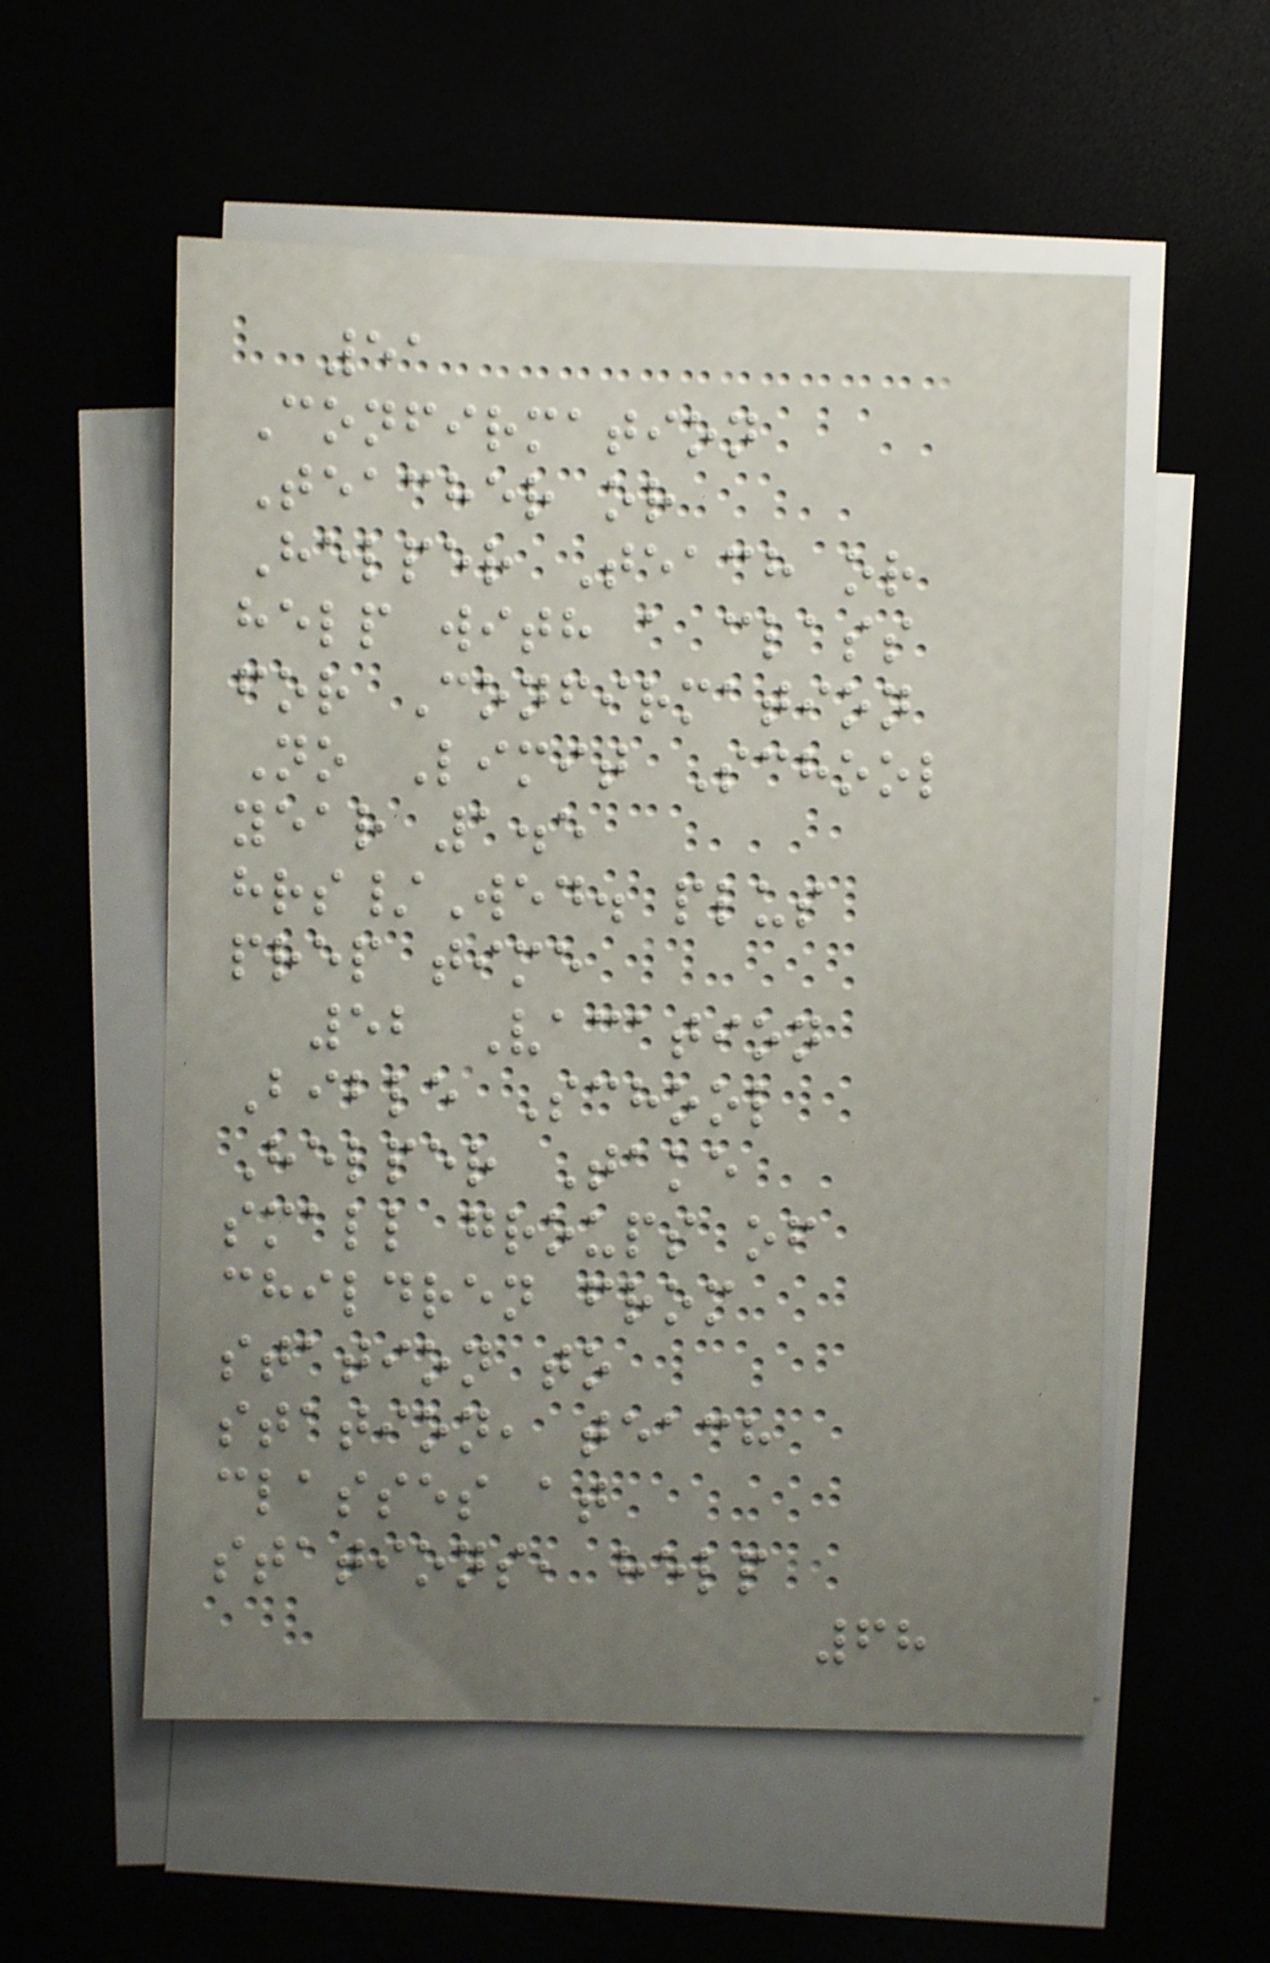51
Confirmation
Teacher or
Helper Teach or
help with a class
for Confirmation
No Limit School
year 1.5
hrs/Wed. plus
prep time
52 Vacation
Bible School
Helper Take
small groups of
children from
station to
station, teach
classes at
stations, help
68
